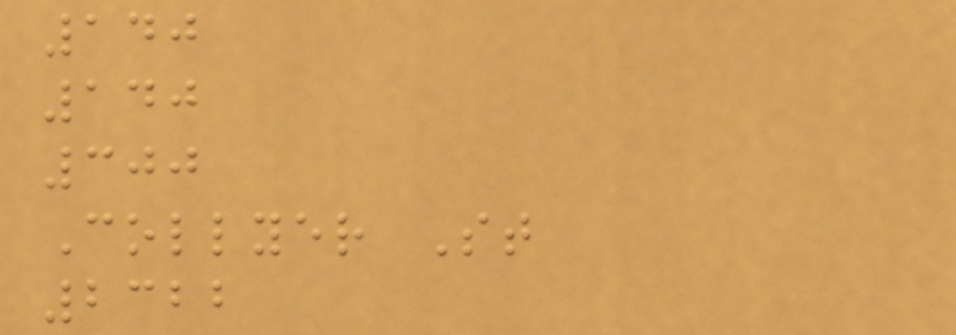140
140
300
Collyer St
2322
